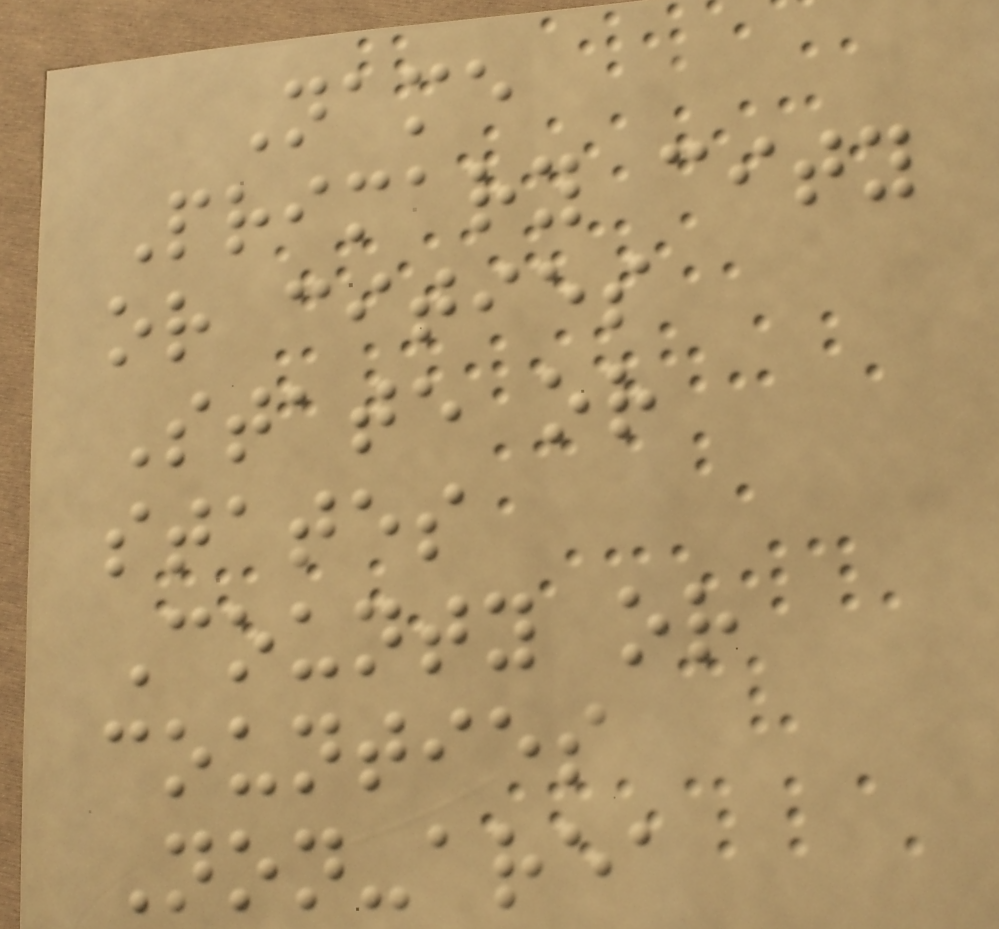Name
Primary city
or cities
State or
states
County or
counties
Non-area
